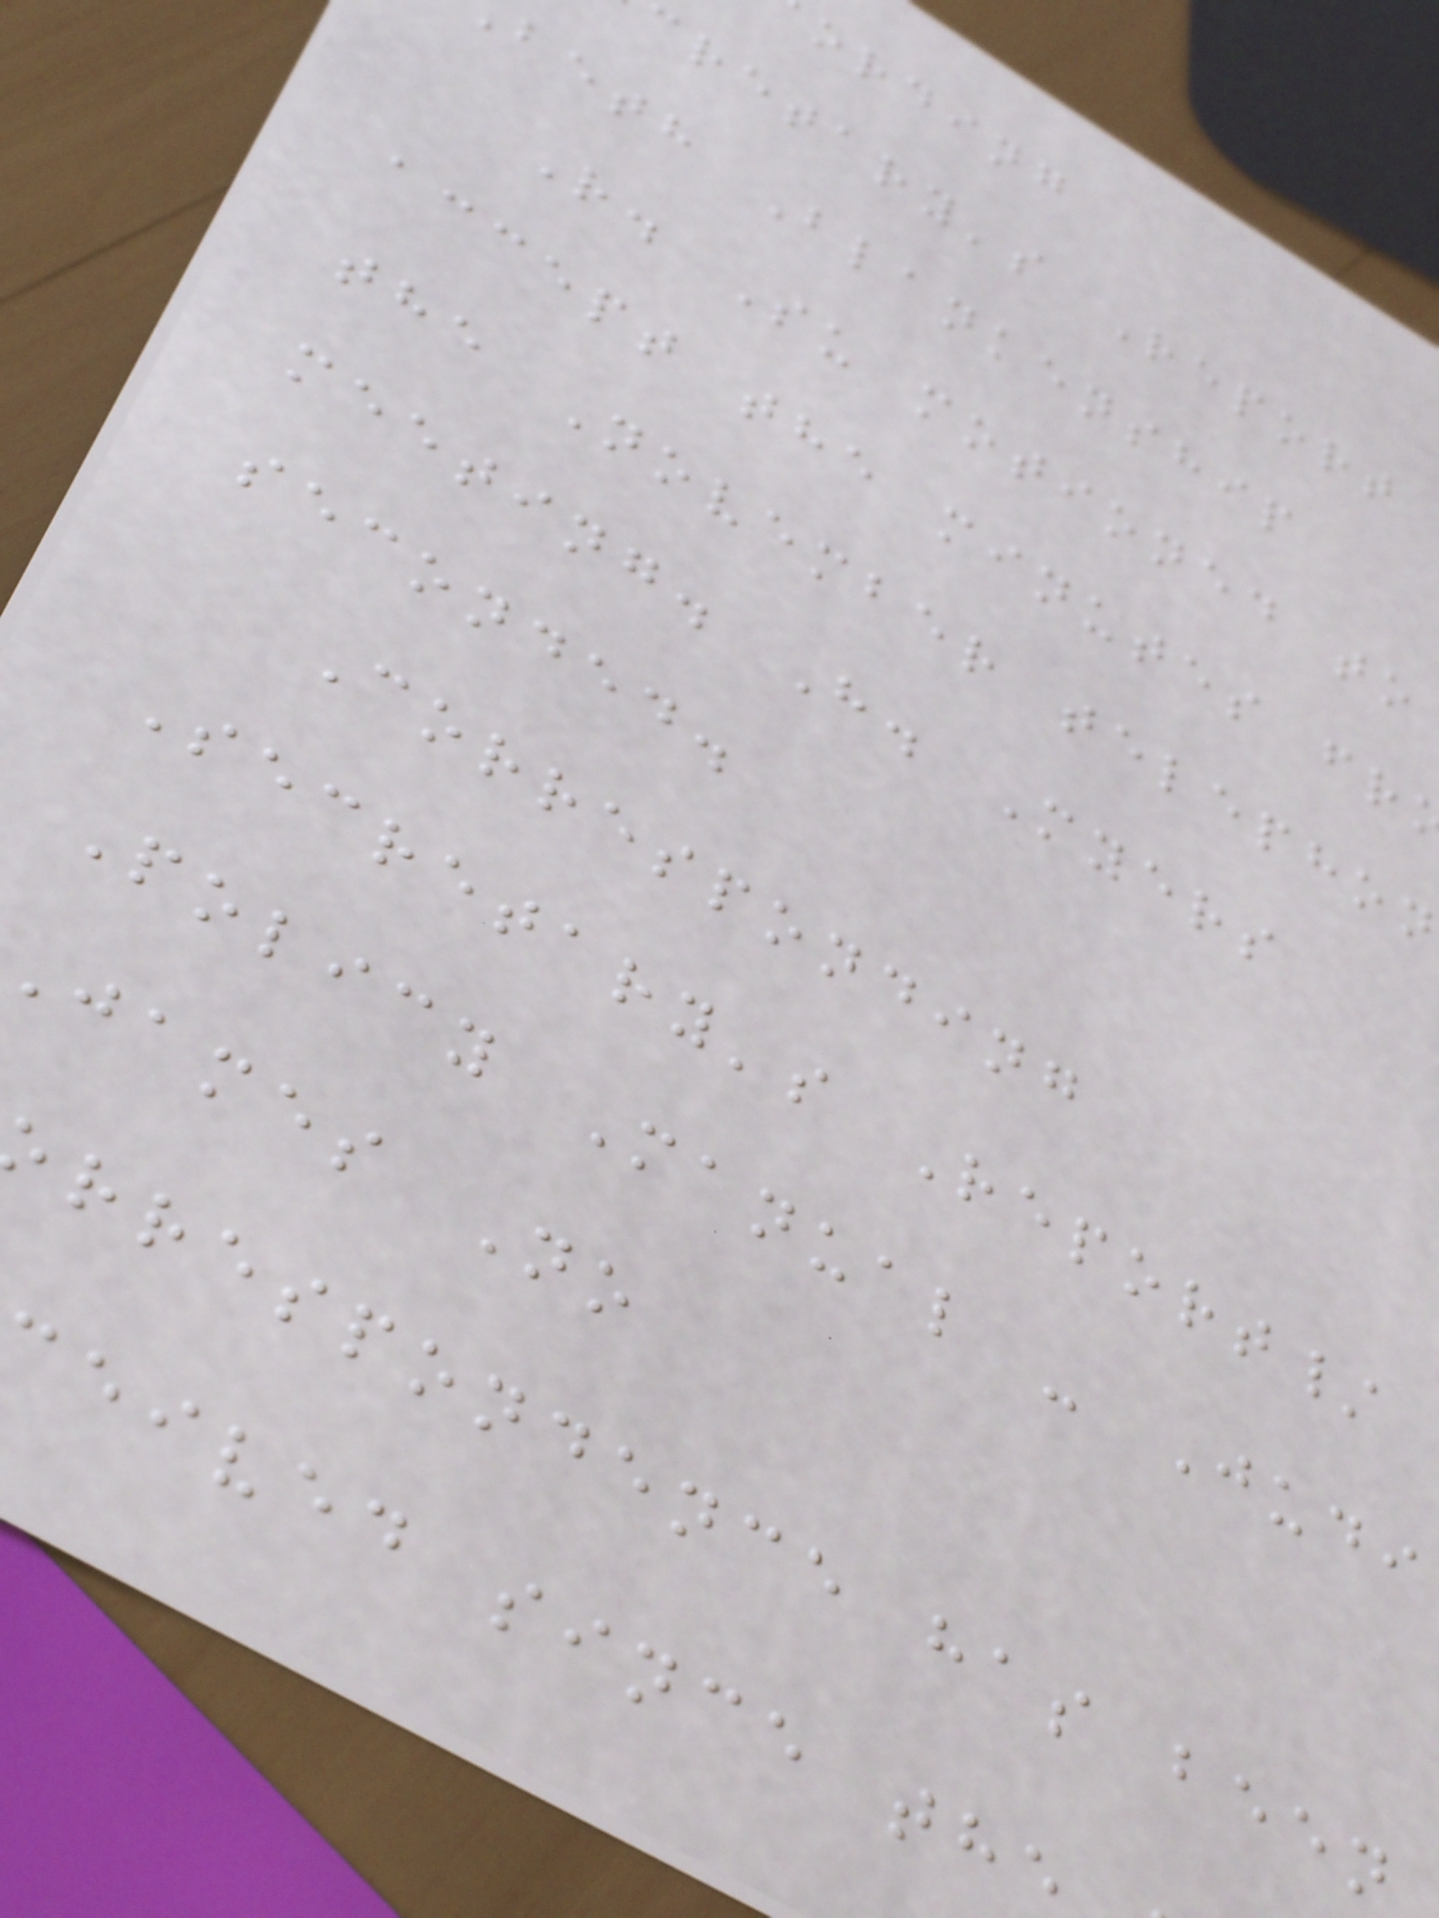ording
cretary's Report
beth Blankenship
R. Su motioned to
accept the minutes fr
the November telephon
meeting. H. Myers
seconded.
Corresponding
Secretary's Report/
Policy Manual - Judi
james No
rrespondence has been
eived since the
